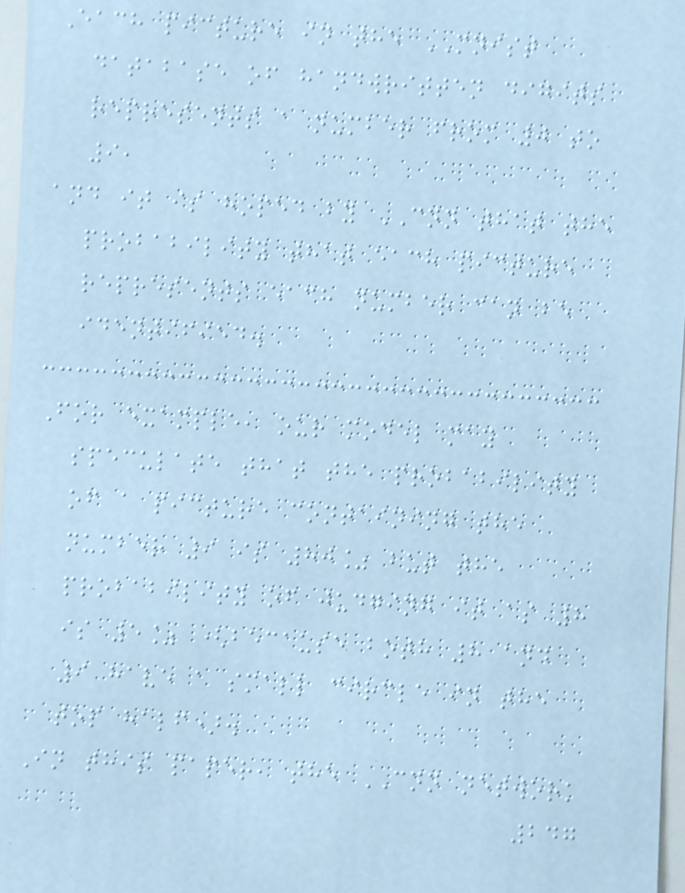Each picture in the MNIST
database of handwritten digits
represents a number from 0 to
9,
and it is hoped by CNN that the
probability that each picture
represents each number can be
identified.
For example, our model may
speculate that the probability
of a picture containing the
number 9 is 80% but the
probability of judging it as 8
is 5% (because both 8 and
9 have a small circle in the
top half).
In this paper, the CNN network
247
